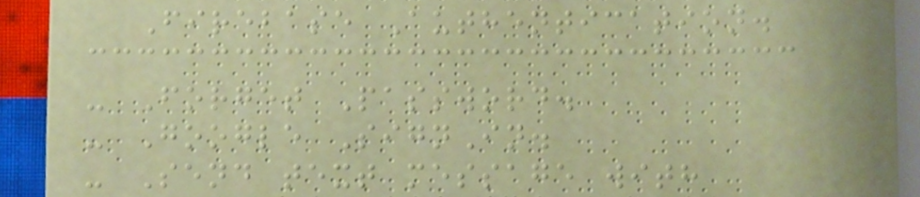Firebase Authentication.
- Forget Password.
- Google SignIn.
- Send text message with
